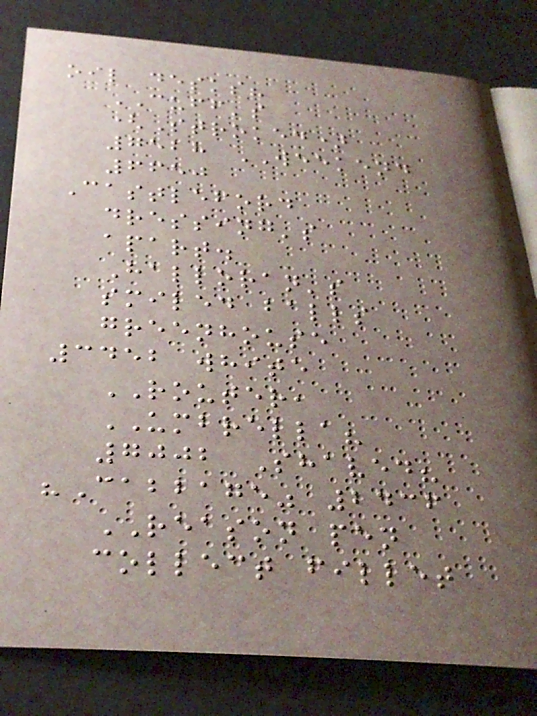oil desks?
CUFF's
(Stroked)
7528 WEEKEND
6650
Castleford
dressing's
apart.
Halloran's
smiled balls
greenhouse
3452 white
ROUTER,
UMBRELLA?
7002 Shaved?
"Cabbage" 2436
REASON pen
collect fillet
